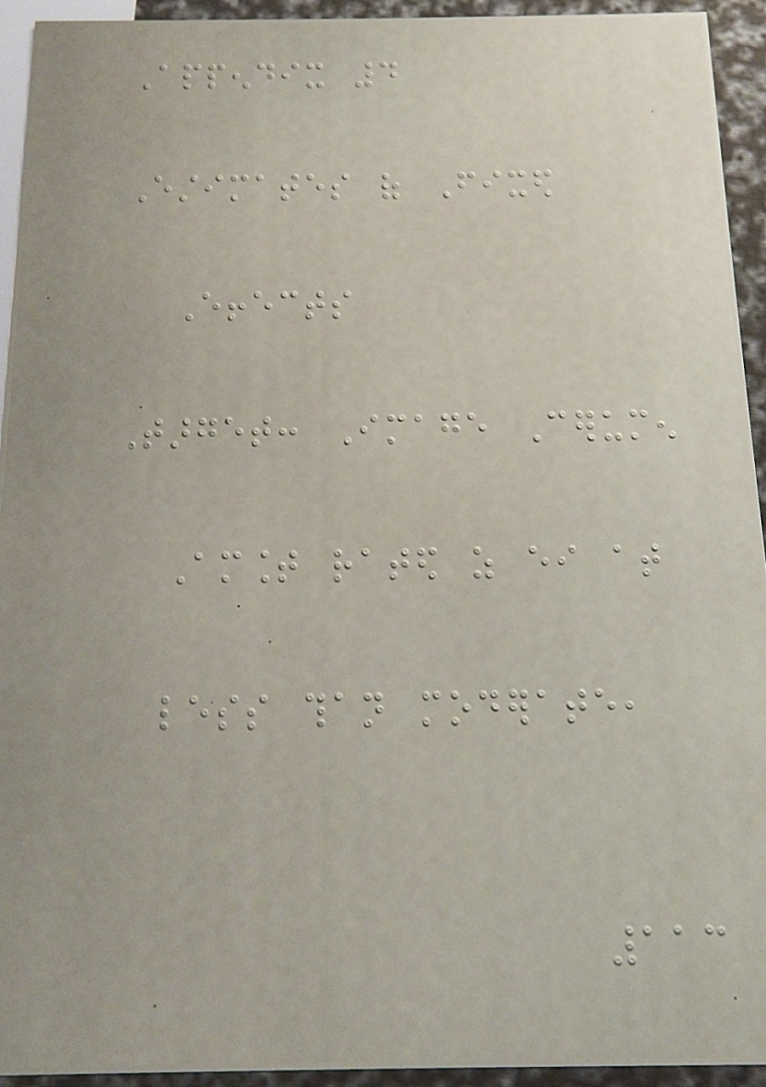Appendix 4
Estimates of Fixed
Effects
Target: Image Cerumen
Amount rated as either at
less than moderate,
113
